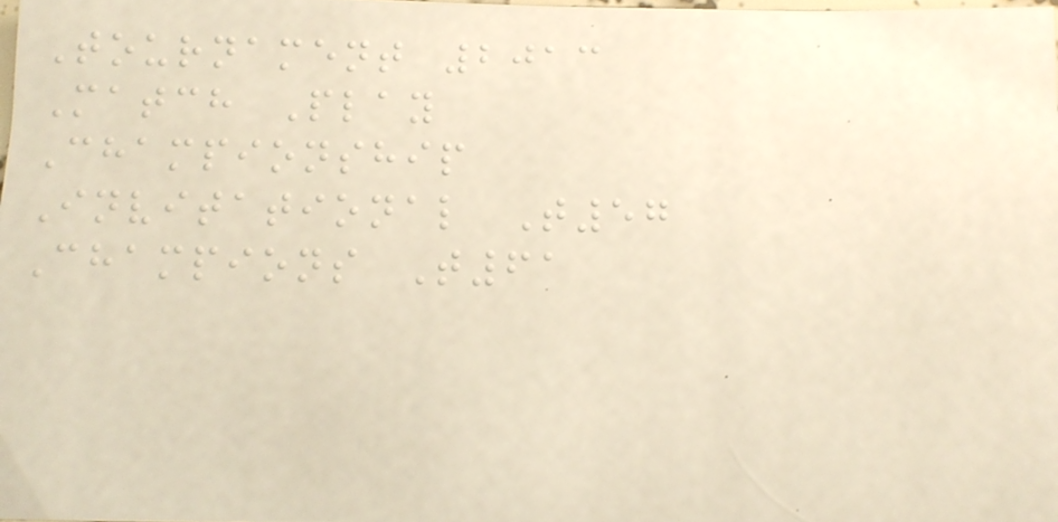Tournament 2013
Match Play
Championship
Invitational T57
Champions T61
